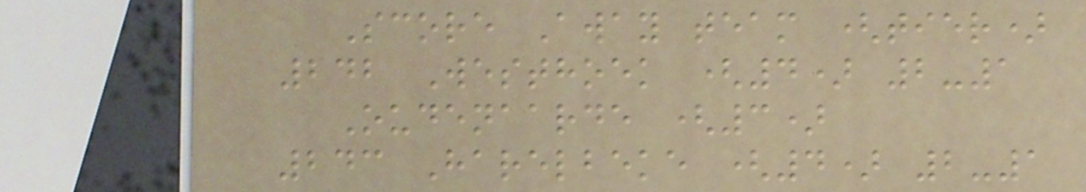Score Away team (tier)
242 Westhoek (4) 2-1
Oudenaarde (3)
243 Harelbeke (4) 2-1
